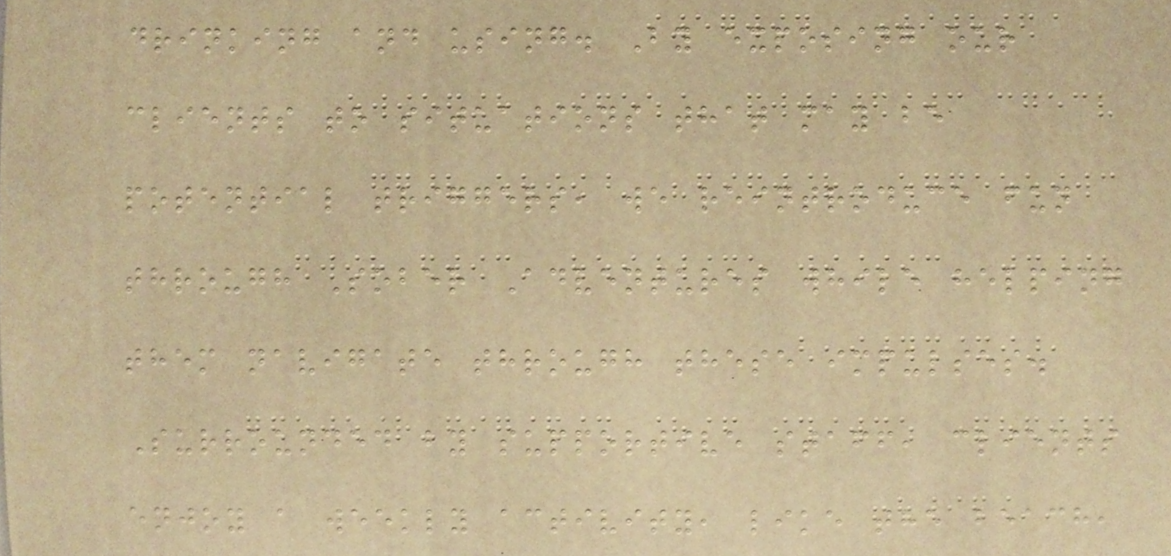drinking and using. By exposing our
clients to situations that may be
potential triggers, we reintroduce fun
through Sober Adventures while helping
them navigate through these impulses.
Surrounded by supportive staff, clients
enjoy a weekly activity, like the beach,
